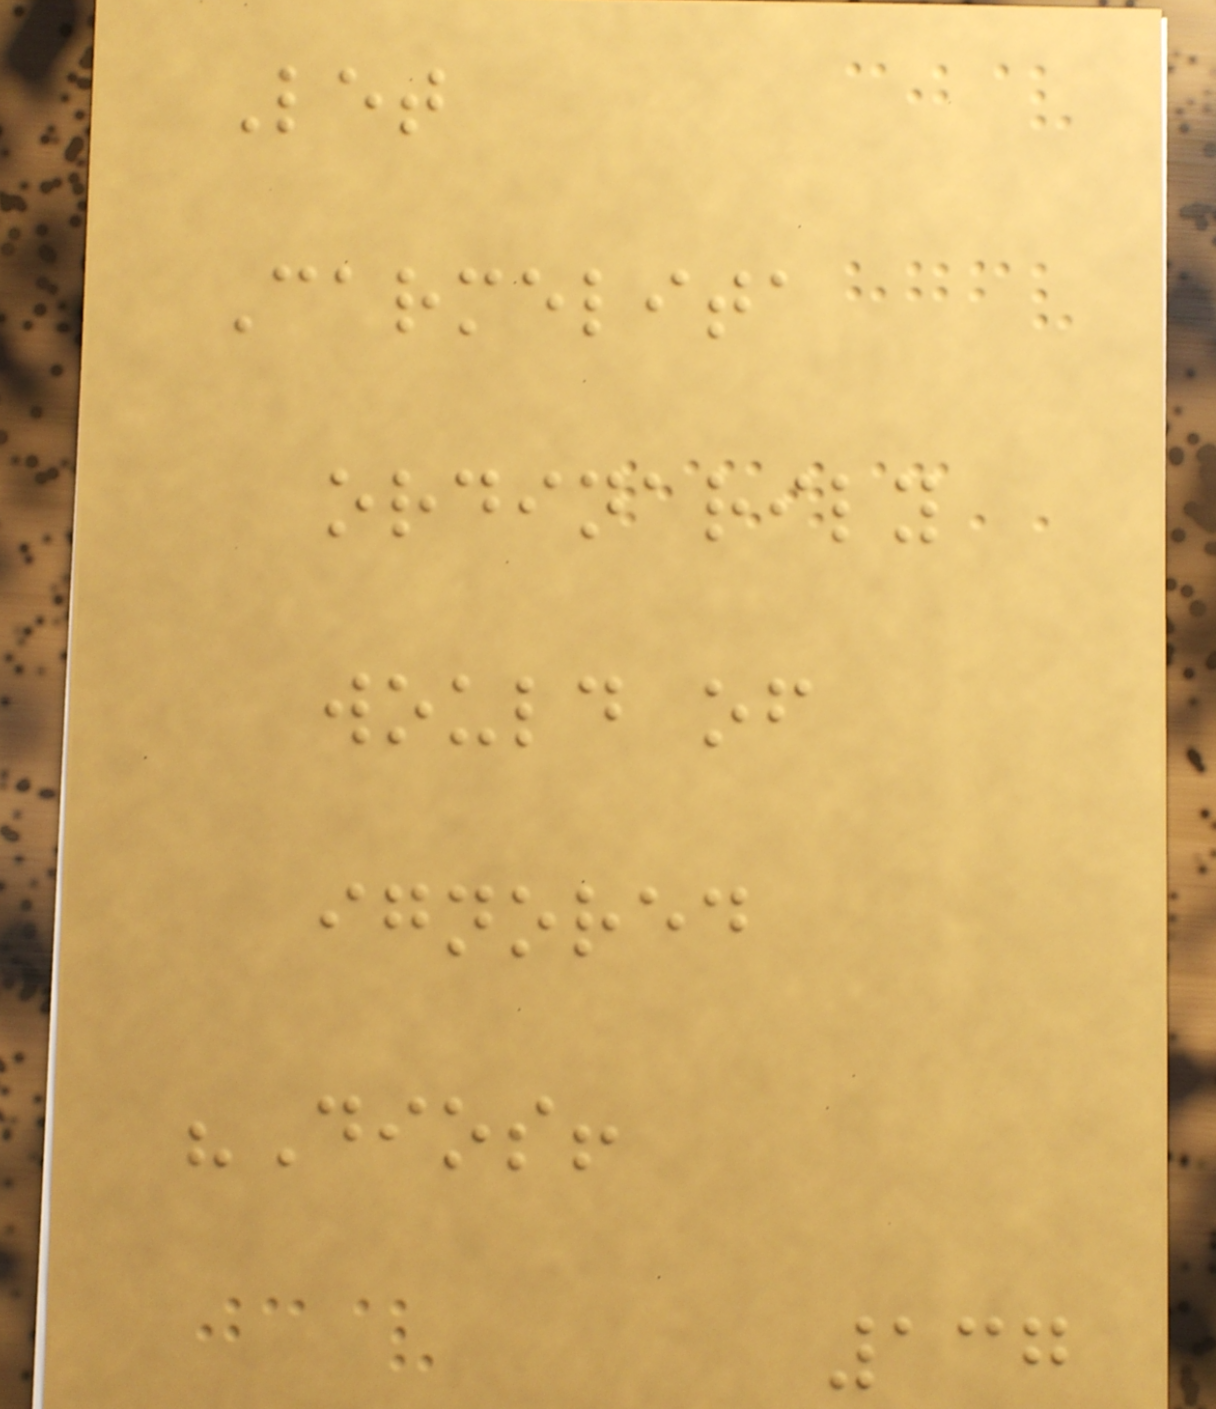Let
Carmelita
ordinarily
would of
ignored
"Dios!
137
